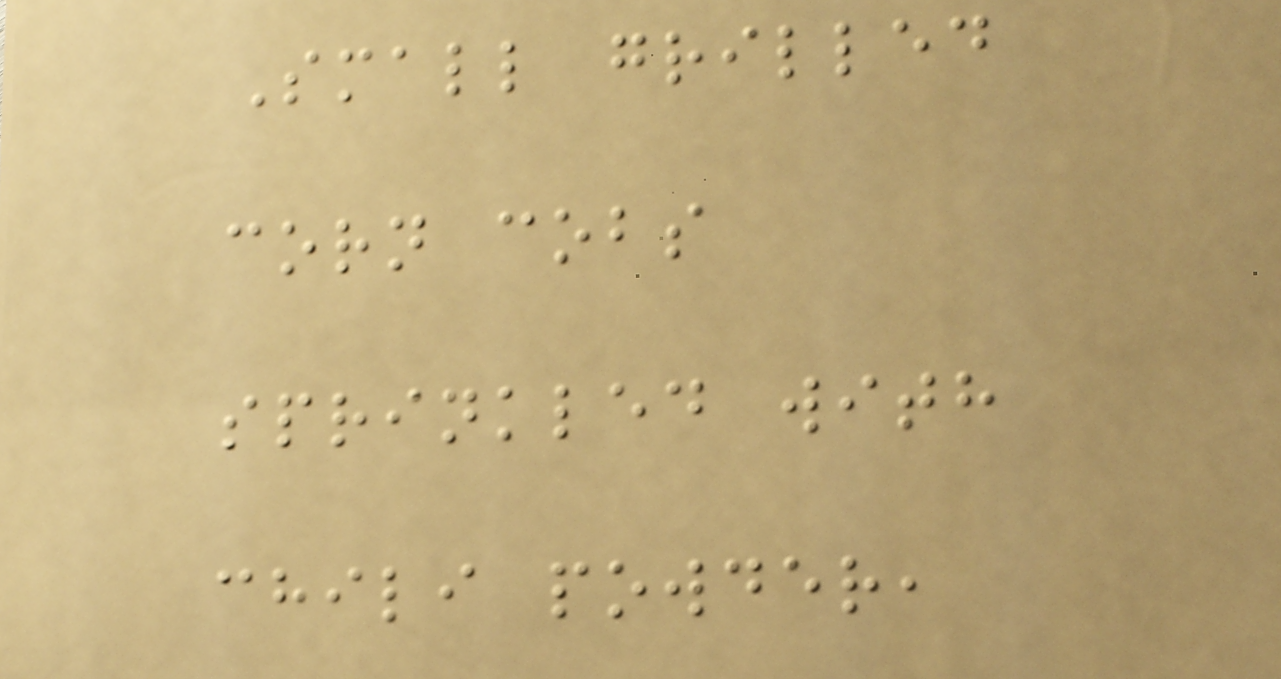Small grilled
corn cobs
sprinkled with
chili powder,
